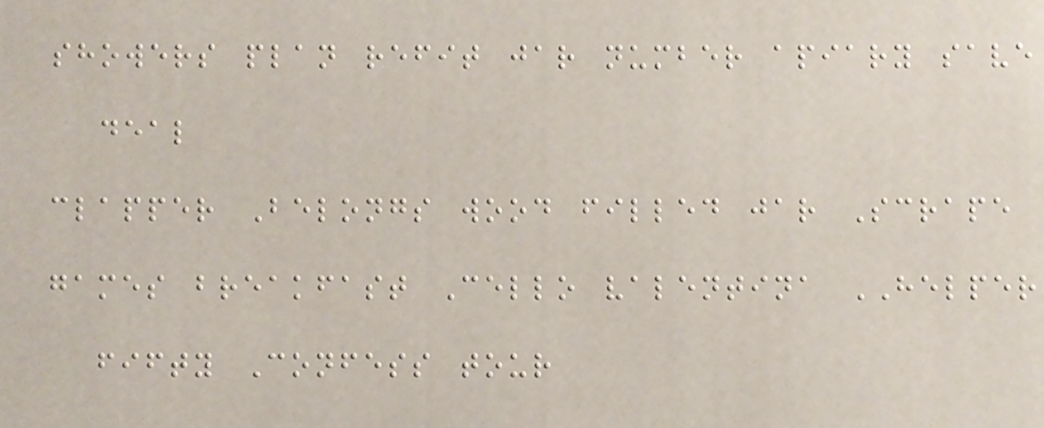showers plan refit jar number apiary save
deal
clapper Belongs wood filled jar Scrape
games breakfast Cello valentina HELPER
fifty Confess tour
